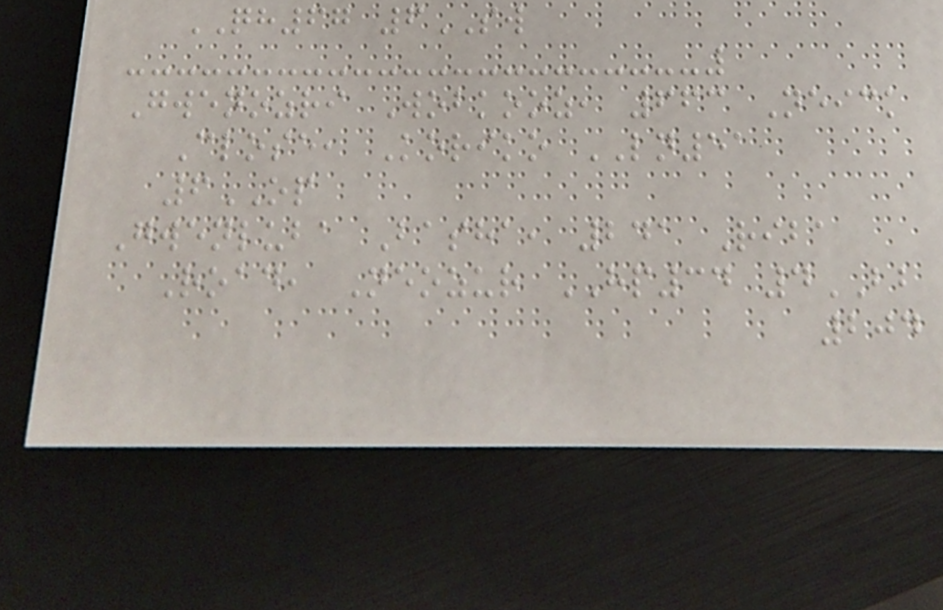QH67 6SW
Gwenozri Wobkooz, 663 Neick
Close, Koriko LN51
6OP
Gwenluba Basha, 241 Riba
Road, Neozur HP34 4BB
204
